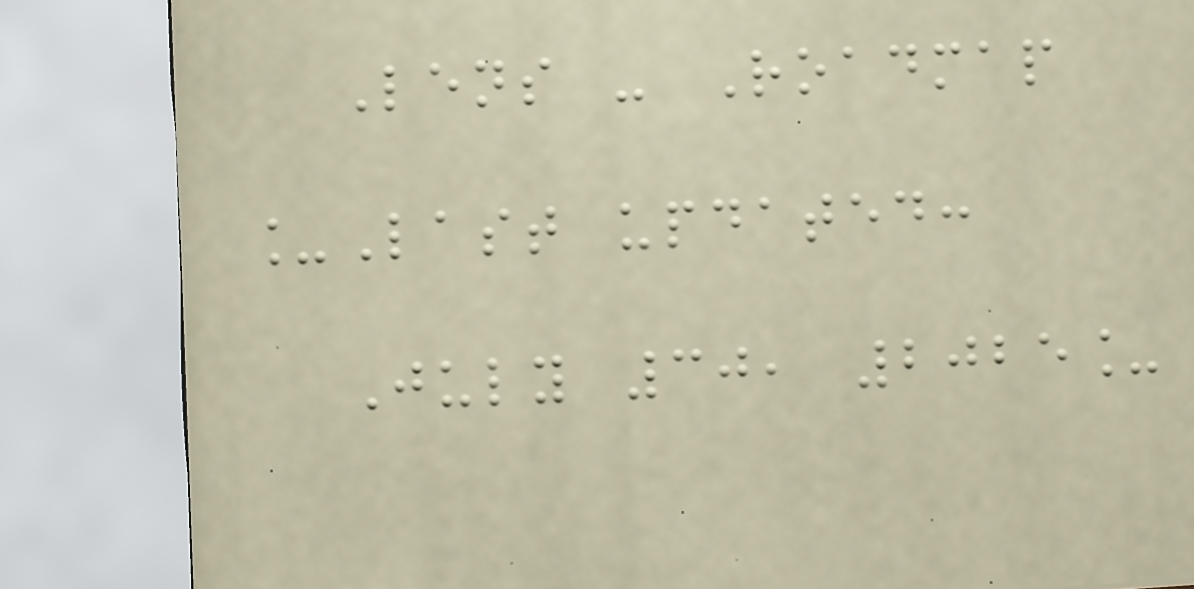Lens - Roadmap
_Last updated:
July 30, 2025_
